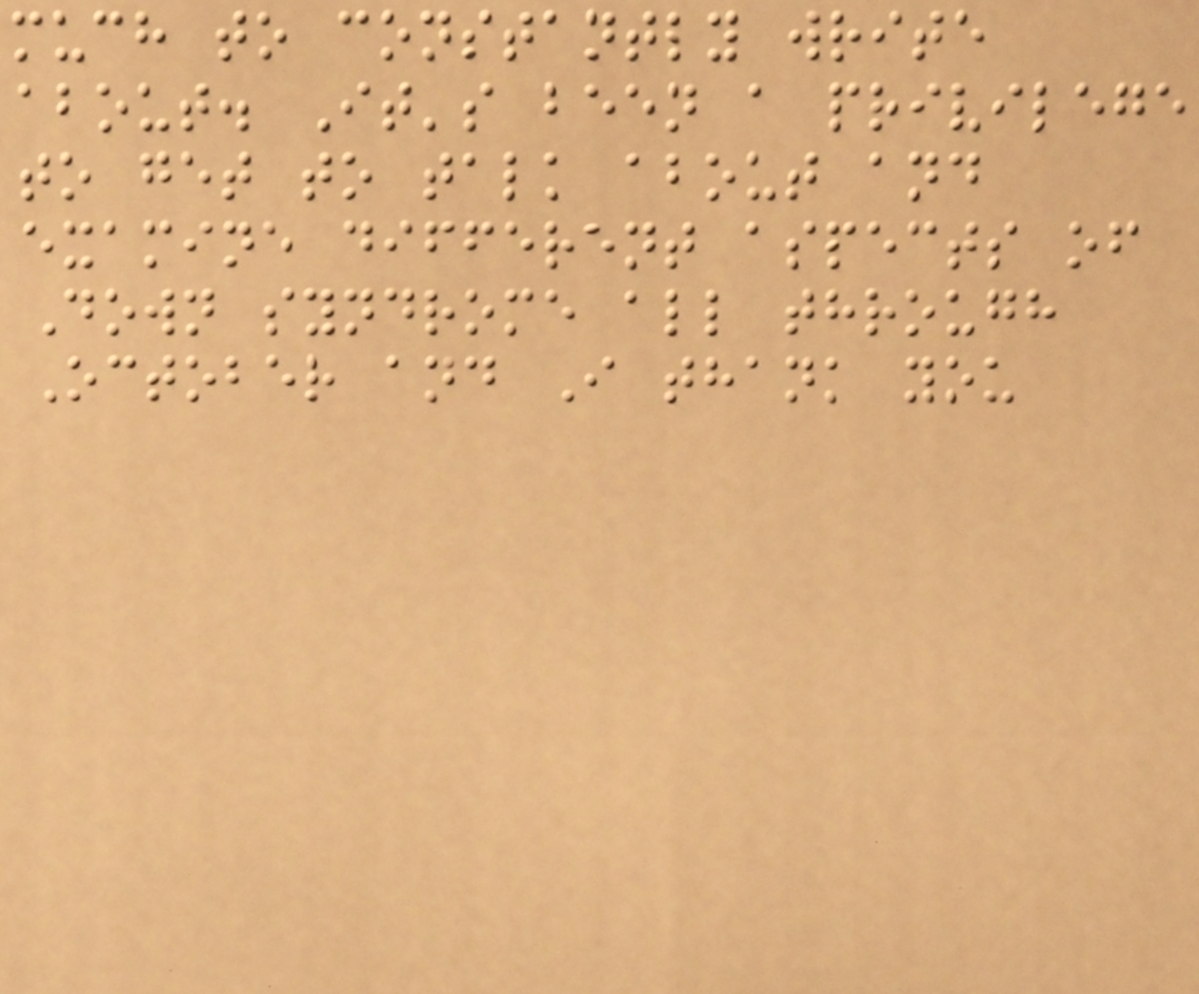much to constantly write
about. It's been a privilege
to get to talk about and
examine different aspects of
Down syndrome all through
October and I thank you
